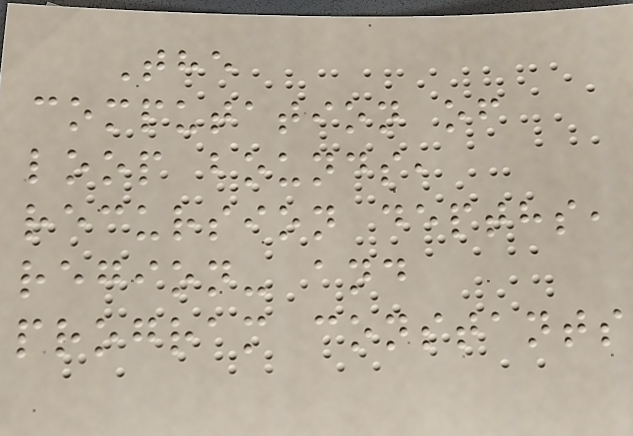The
computation of
loop bounds,
recursion depths,
region- and
program constants
